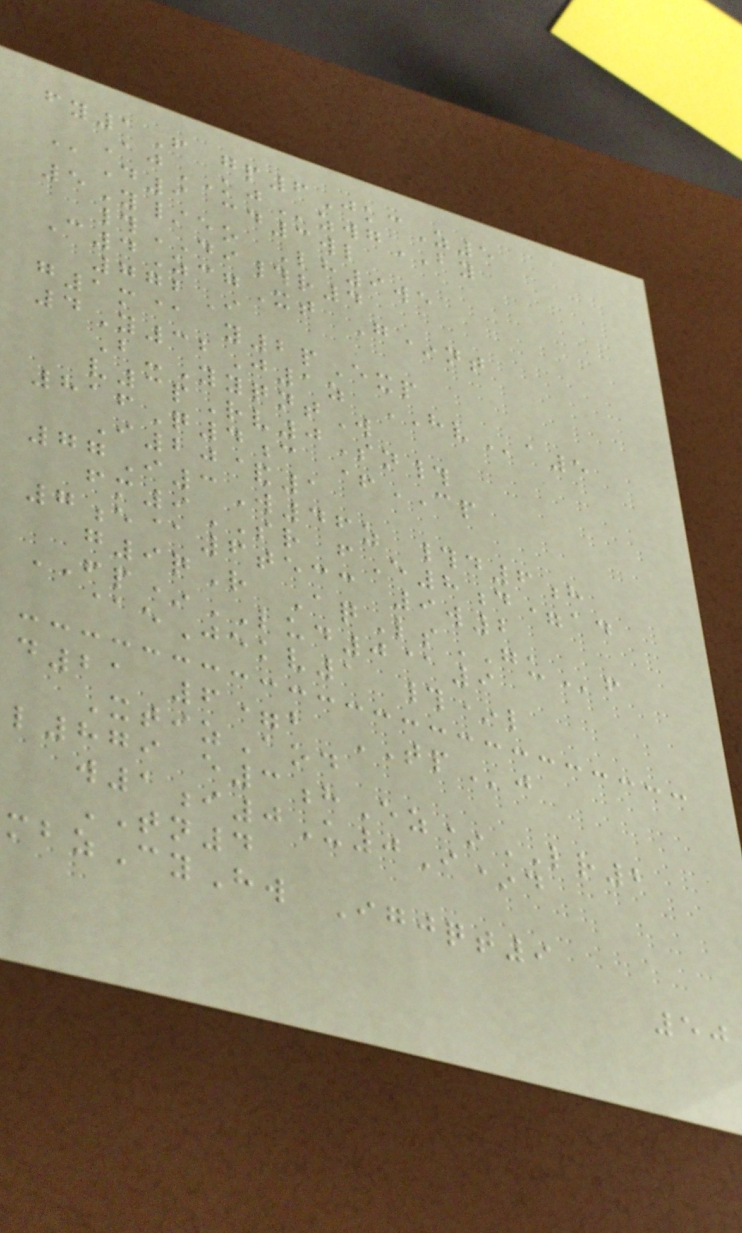fy1F gp6JkcZ5
AjKJzwgBY
@D9 cd3wl
5Y/eo Lh9we
#DI#r4
C4ZcgXt G*nt
772I
g1m@ y2pExp
4Y32J1z HVa5
B-YyqntW
v3pRv0Sn#
816Q4c +CP
I20&1
77I3W46z #d6h
fm9SR fE8d=ad
7e@6tecc 9w2
g9qR AqLsGUf
FP*LUD0@9
@eJekv1 #*l
d21 6=b TPj
XtizAod
l879 e3hEz*LR2
w1i0U0I*d
TN4
mbzCyHw Igjqt9
50
